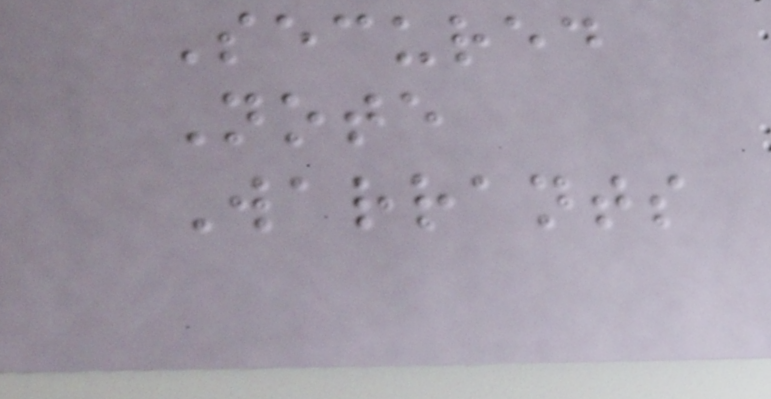Secured
Note
Warrants
